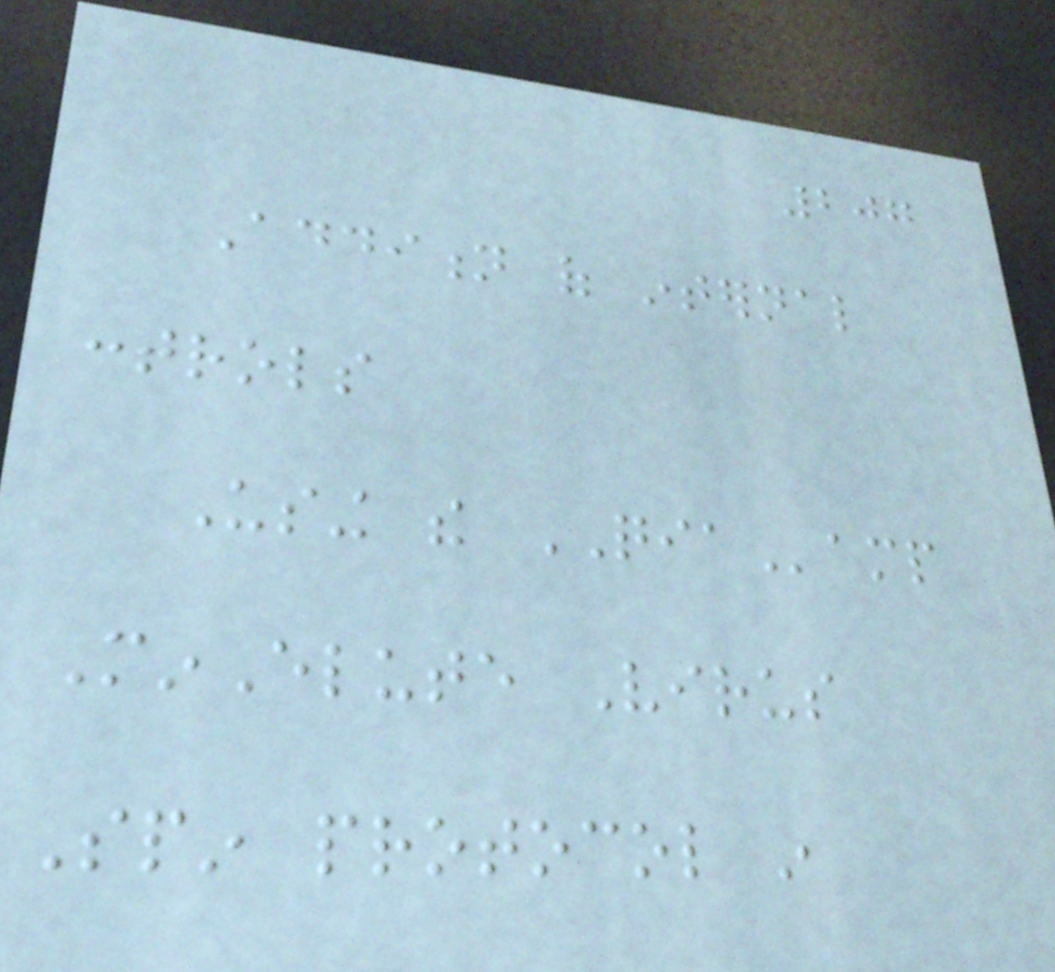207
Addition of internal
controls
Using the QIAamp
MinElute Virus
Spin protocol in
